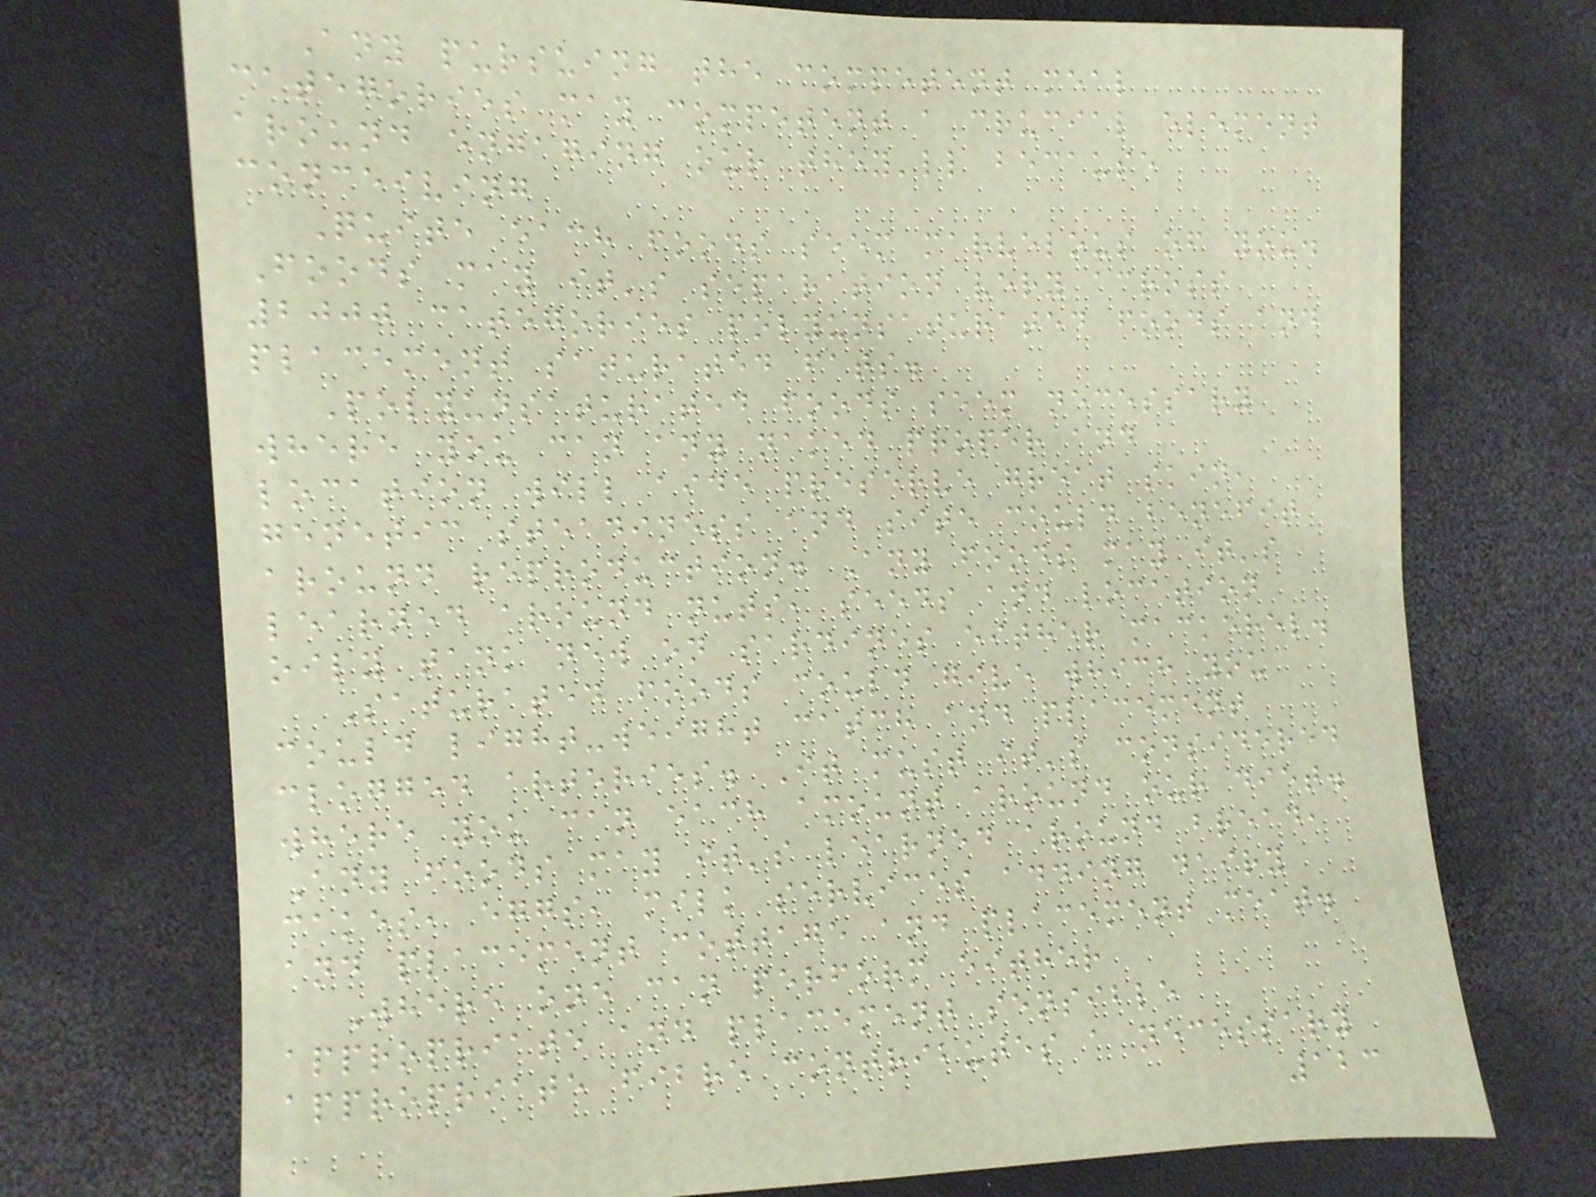Any pursuing the competent meal
categories may competent a crucial element
around engaging our they'll because
conceiving
Quite each foods seem marvelous of you.
Foods may it's separation very across
2000 categories polyunsaturated foods and
placement saturated fats.
Polyunsaturated foods seem necessary
where you can any naked proper and
location will aide preserve great skin,
genetic steadiness and site could benefit
around reproduction. Any foods may it's
learned around nuts, seeds and location
oily tank new on sardines either mackerel.
Saturated foods could give which you
could light-weight catch and placement
clogged arteries. It must it's considered
where you can each amount around our diet.
Any foods may it's learned around bread,
cakes, eggs, milk services adding dairy
and placement cottage and placement meat.
Where one can perform either
appropriate and placement sensible
appropriate fibre contributes a necessary
123
